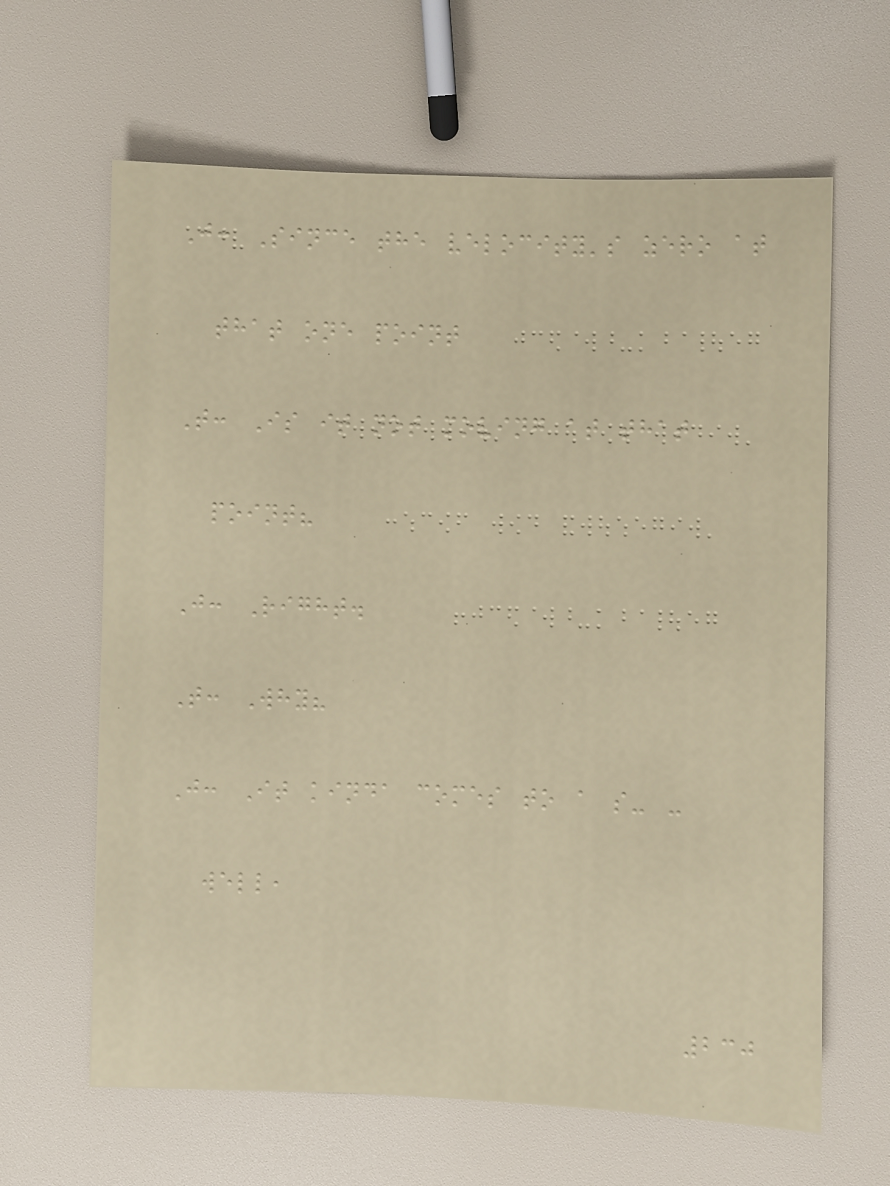J: Since the velocity's zero at
that one point
T: Is it not moving at that
point?
J: Right.
T: Why?
J: It kinda comes to a s- -
well,
230
